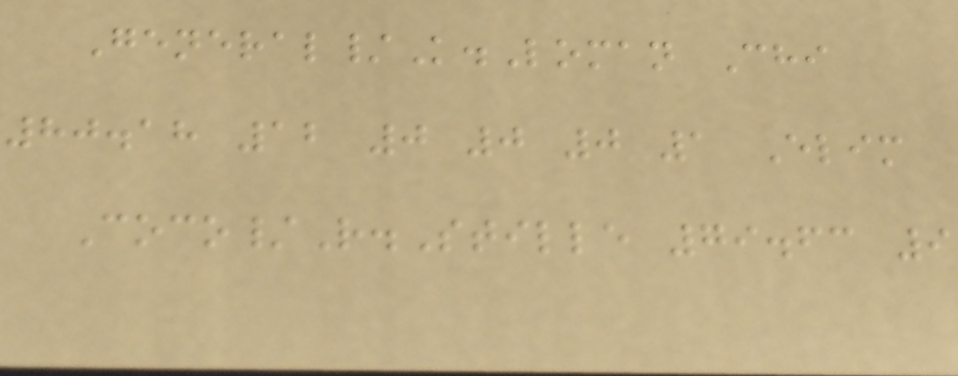General/K.Loman Chi
80.18 12 0 0 0 1 Elim
Coco/R.Stille 79.63 9
